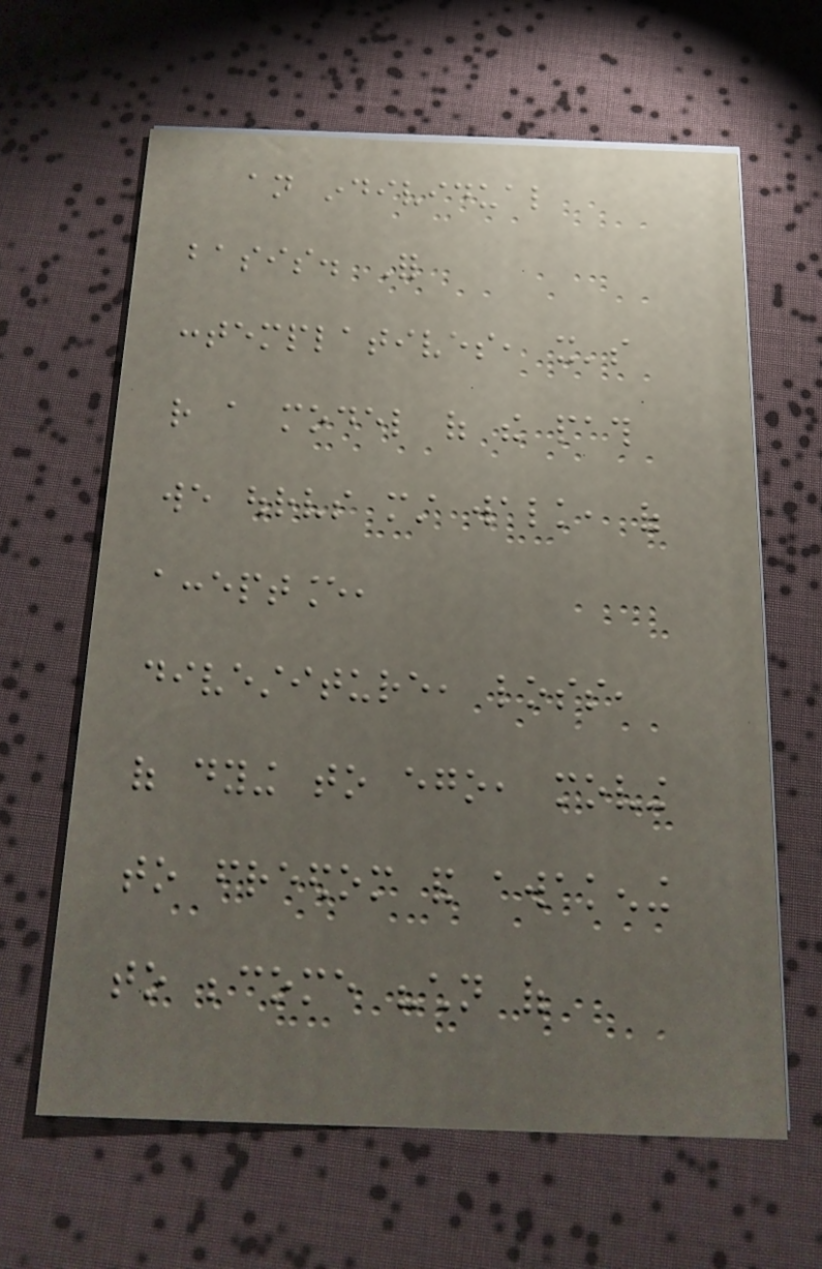an individual
basis. For
contemplatives, it's
rather a model of the path
we ourselves must walk, of
acceptance,
divestiture, loss,
of dying to ego, moving
to freedom and awakening
to become "children of
